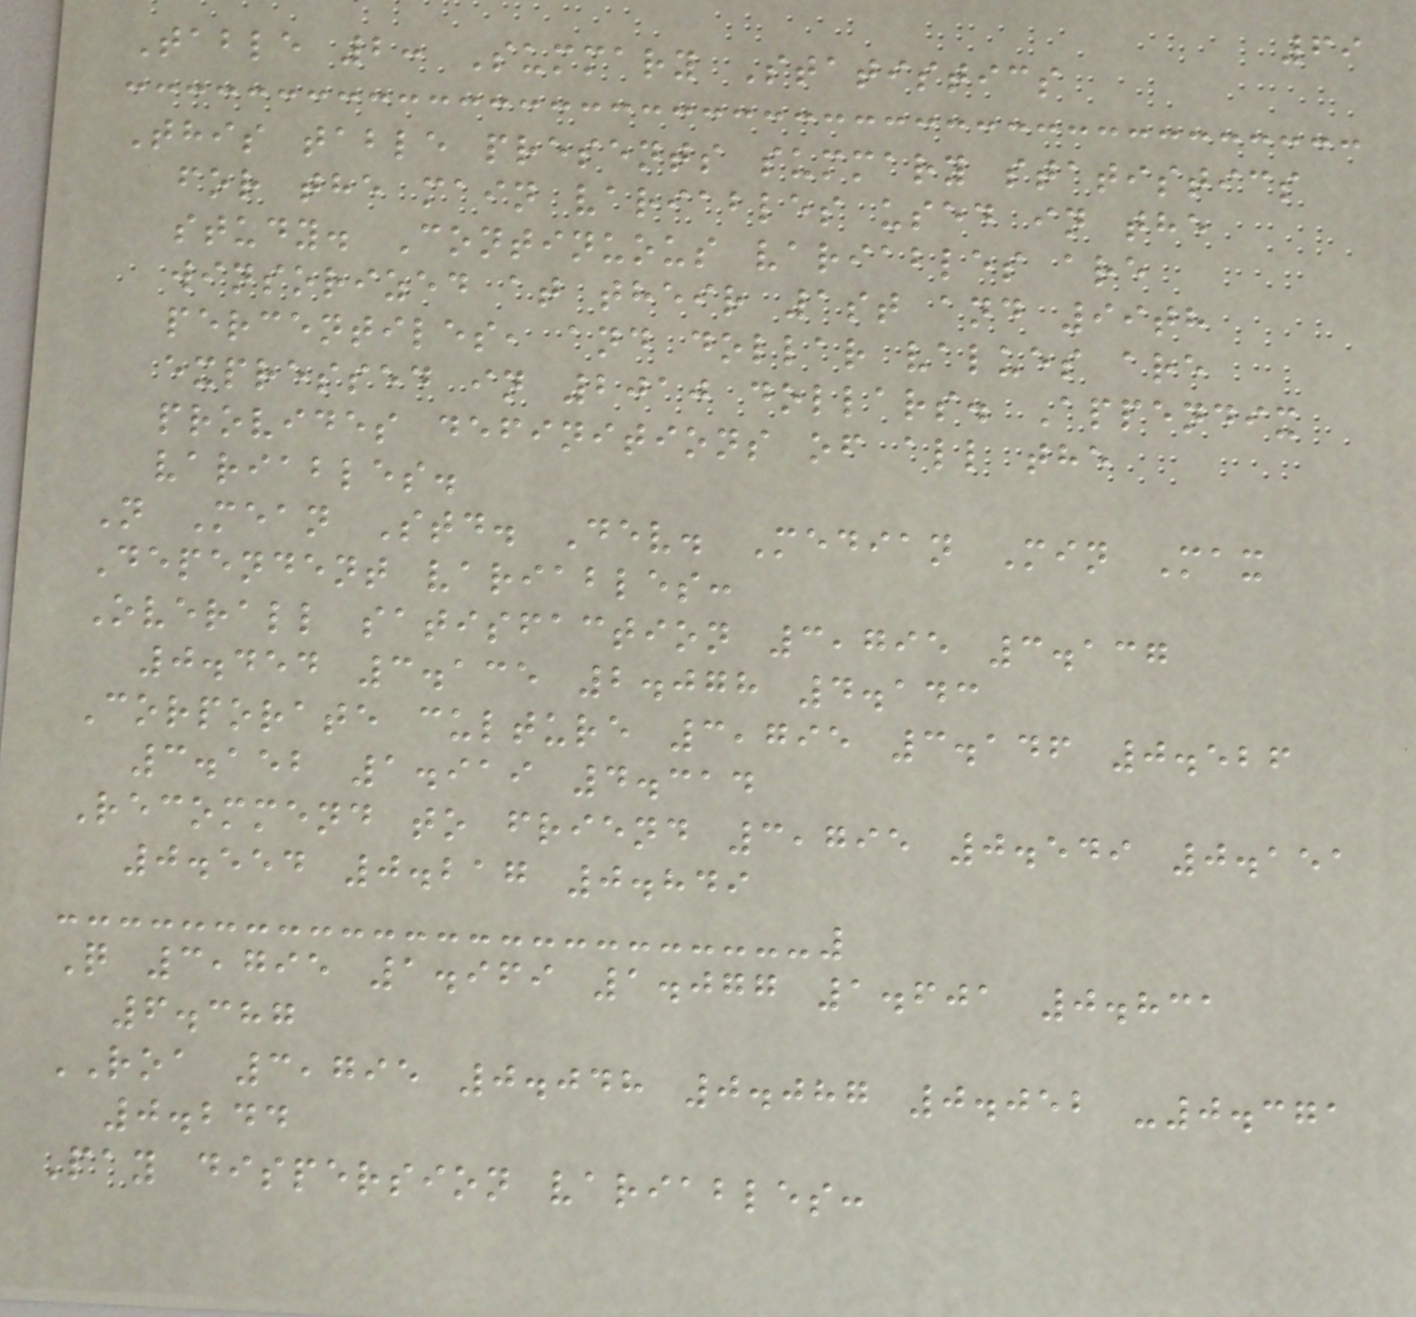69
Table 2: Summary Statistics
This table presents summary statistics
for the main variables used in the
study. Continuous variables are
winsorized at their 1st and 99th
percentiles, and dollar values are
expressed in 2010 dollars. Appendix
provides definitions of all the
variables.
N Mean Std. Dev. Median Min Max
Dependent variables:
Overall satisfaction 3,795 3.137
0.454 3.135 2.078 4.143
Corporate culture 3,795 3.146 0.526
3.152 1.919 4.314
Recommend to friend 3,795 0.549 0.151
0.554 0.217 0.849
Q 3,795 1.969 1.077 1.601 0.831
6.387
ROA 3,795 0.048 0.087 0.052 -0.371
0.244
Pay dispersion variables:
